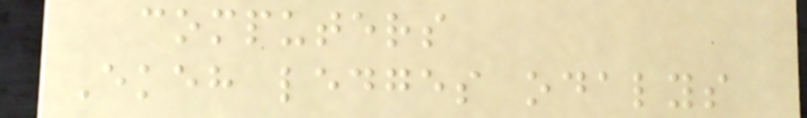computers
Ekeh ledges odalys
